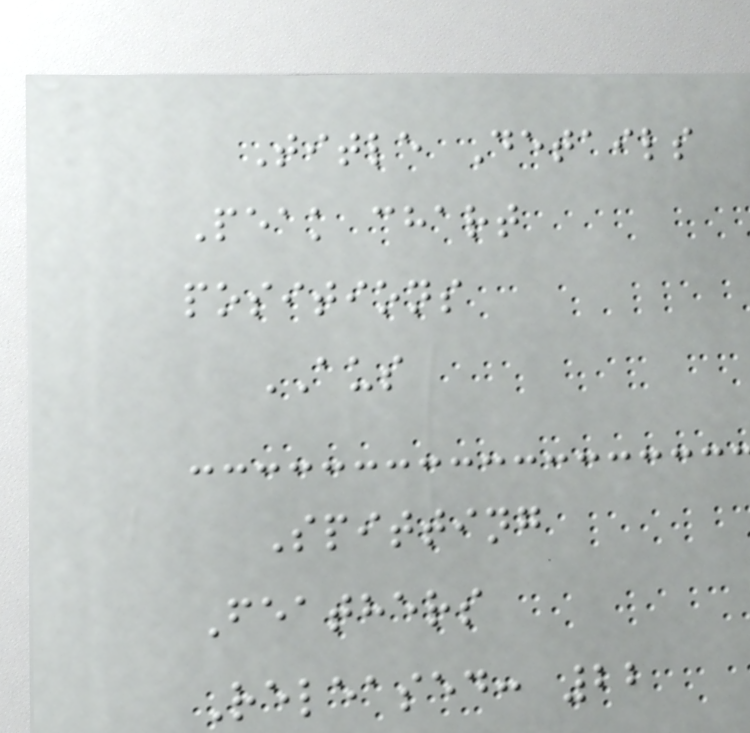Title Details
Peak chart
positions
AUS
Spitting
Feathers
Released: 22
